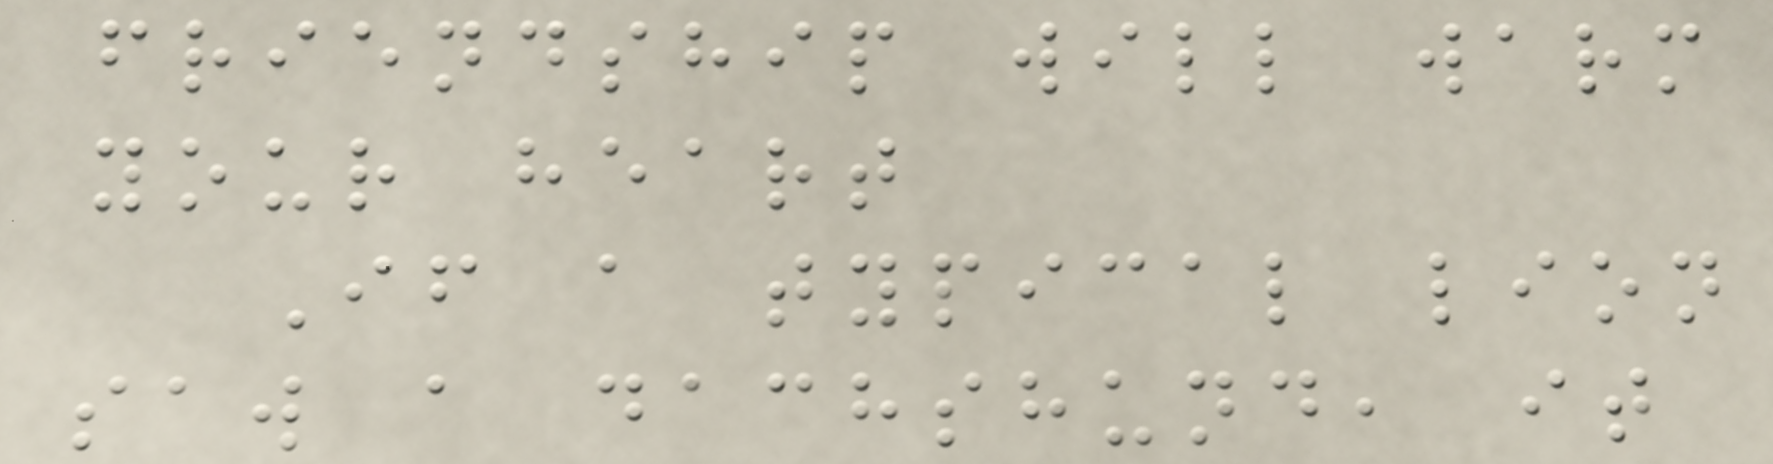friendship will warm
your heart
If a typical lion
saw a dachshund, it
